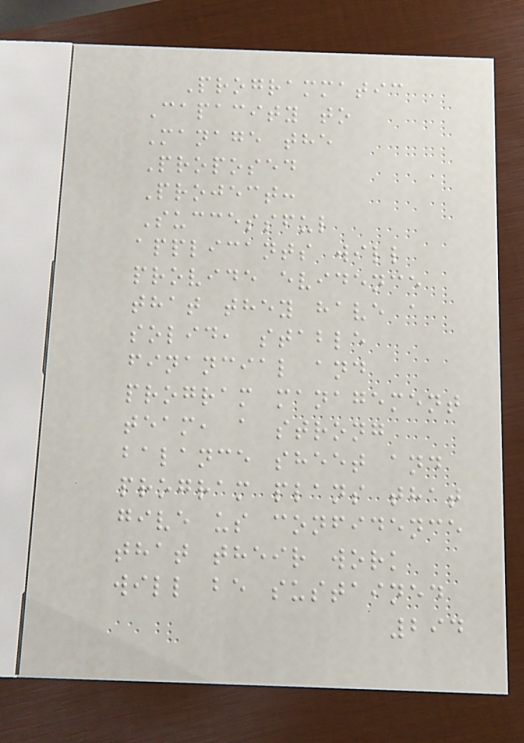Programmatic
Capacity to
Manage the
Proposed
Project:
Successful
applicants will
provide evidence
that they have a
solid, stable
financial and
program management
team, a strong
balance sheet and
program plans that
give us confidence
that their work
will be sustained
294
